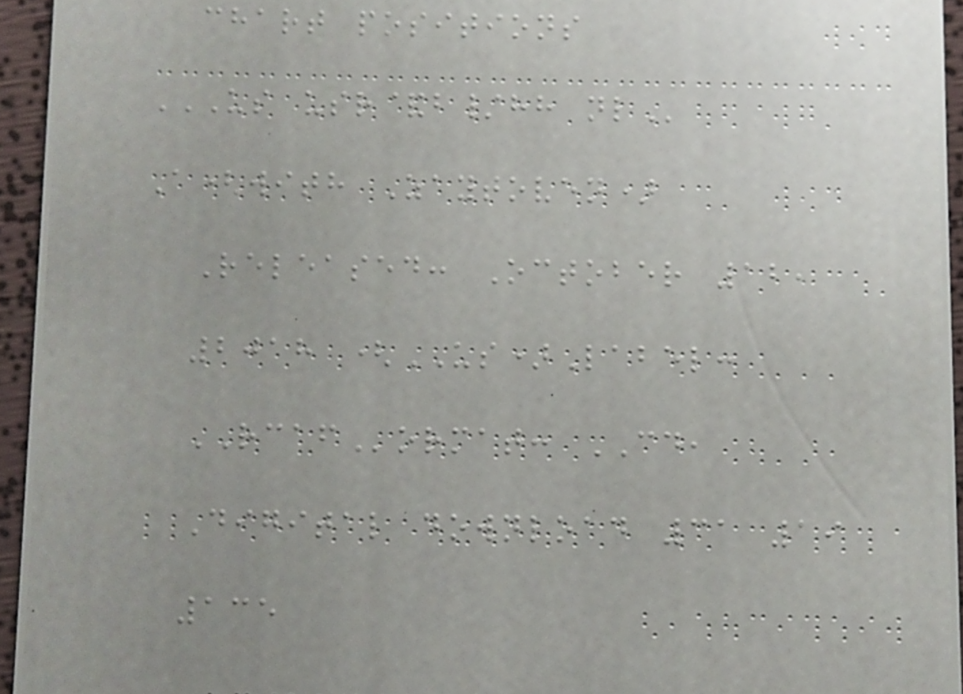chart positions
US USR&B/HH NL
A(with Zaytoven)
Released: October 12,
2018 (US)Label:
RCAFormat: CD,
Digital download 31 19
135
